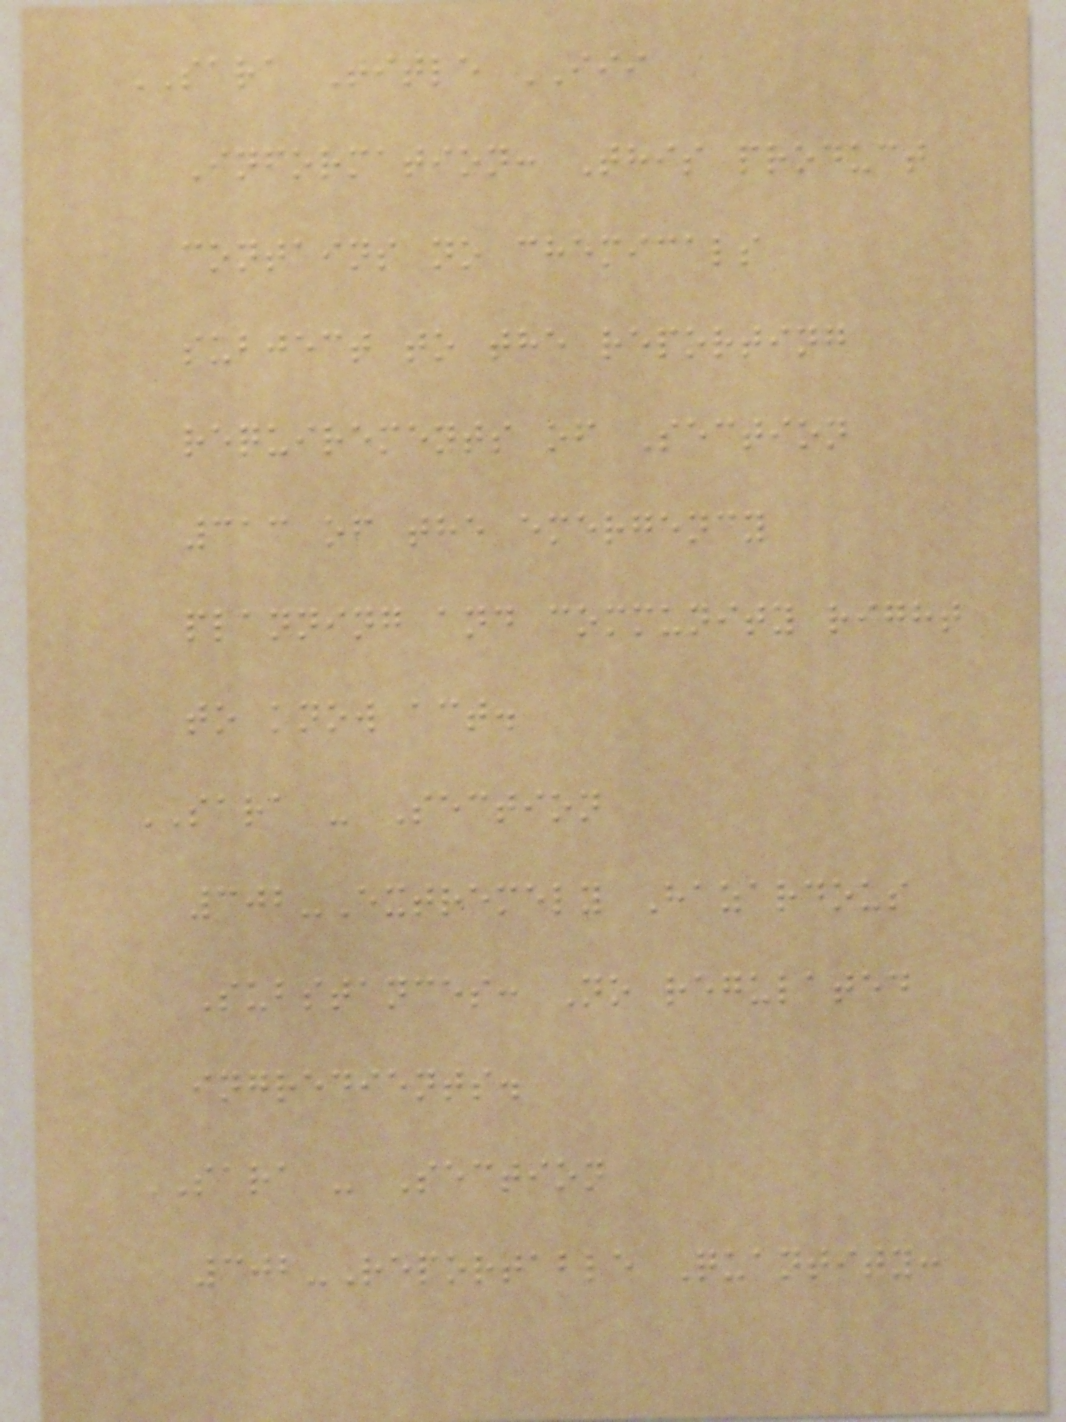SARA Title III
Information: This product
contains no chemicals
subject to the reporting
requirements of Section
313 of the emergency
planning and community right
to know act.
SARA - Section
302-Extremely Hazardous
Substances: No regulated
ingredients.
SARA - Section
302-Reportable Quantity:
